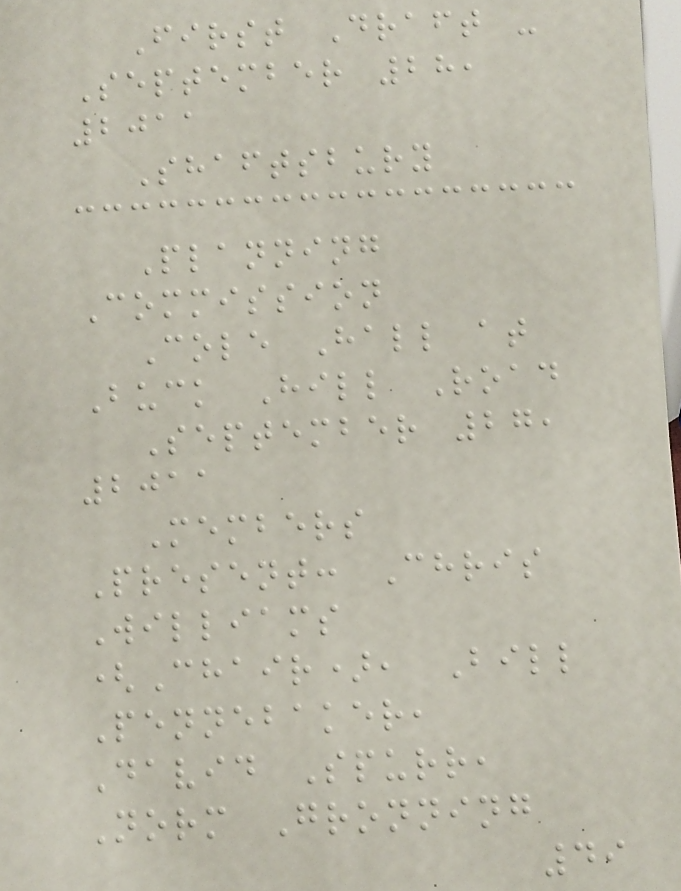First Draft -
September 28,
2011
Shaftsbury
Planning
Commission
Cole Hall at
Buck Hill Road
September 27,
2011
Members
Present: Chris
Williams
(Chair), Bill
Pennebaker,
David Spurr,
Norm Gronning
49
